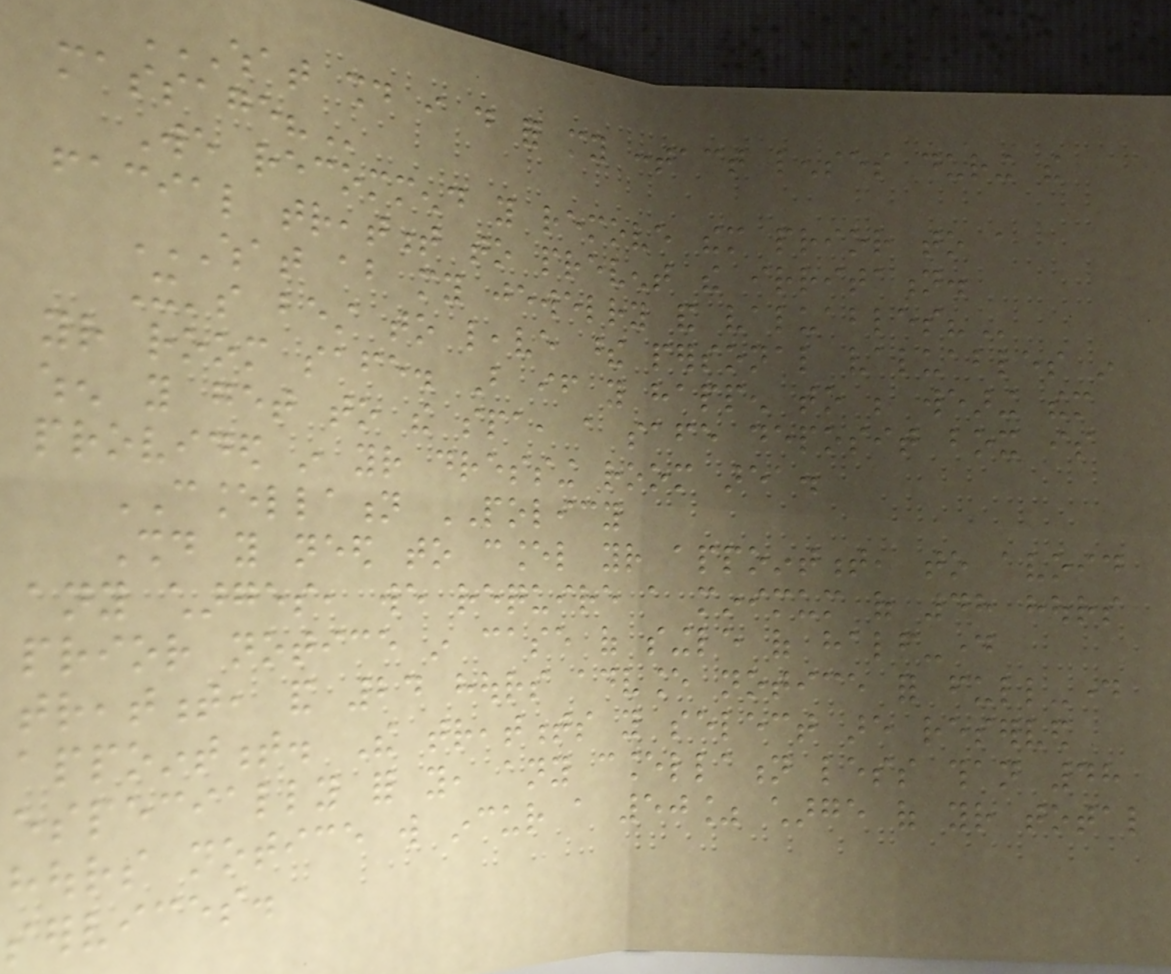WHAT SHOULD I DO FOR MY CONTACT LENSES DURING THE
MASSAGE?
We recommend you remove them prior to a
facial treatment to prevent the irritation.
WHAT ABOUT MY JEWELRY AND VALUABLES?
It's best to leave these personal valuables in
your room safe. But if you happen to be wearing them
when you get to the spa, a safe deposit box is
provided in your dressing room area.
CANCELLATION POLICY
Should you need to cancel your appointment, to avoid
any charges, we require a minimum of 48 hours
prior notice in case of single of half-day
treatment, and 24 hours advance notice for full-day
appointment. The treatments you select are reserved
especially for you, any cancellation less than 48
hours notice will incur a 50% charge of your total
services.
